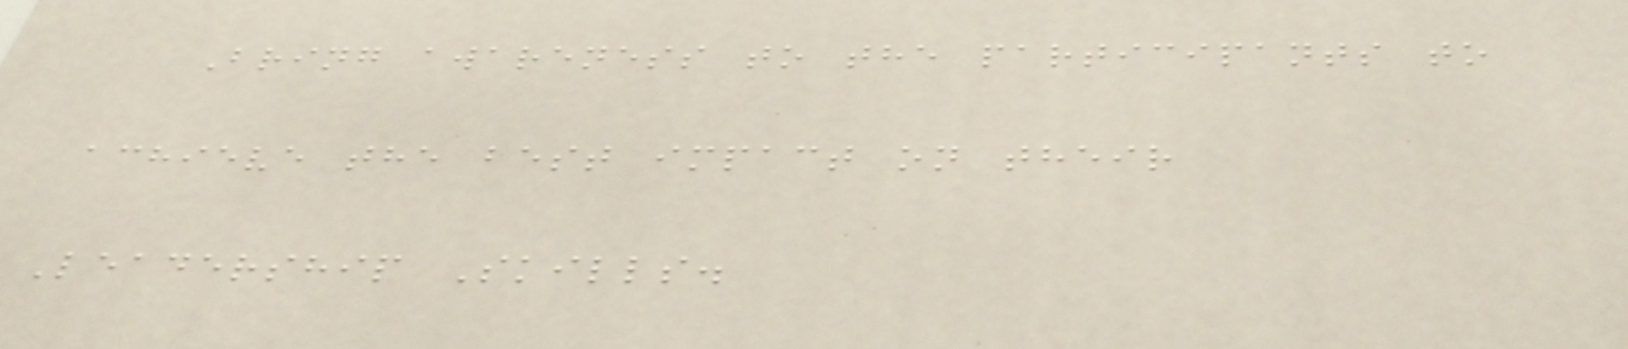Bring awareness to the participants to
achieve the best impact on their
Leadership Skills.
